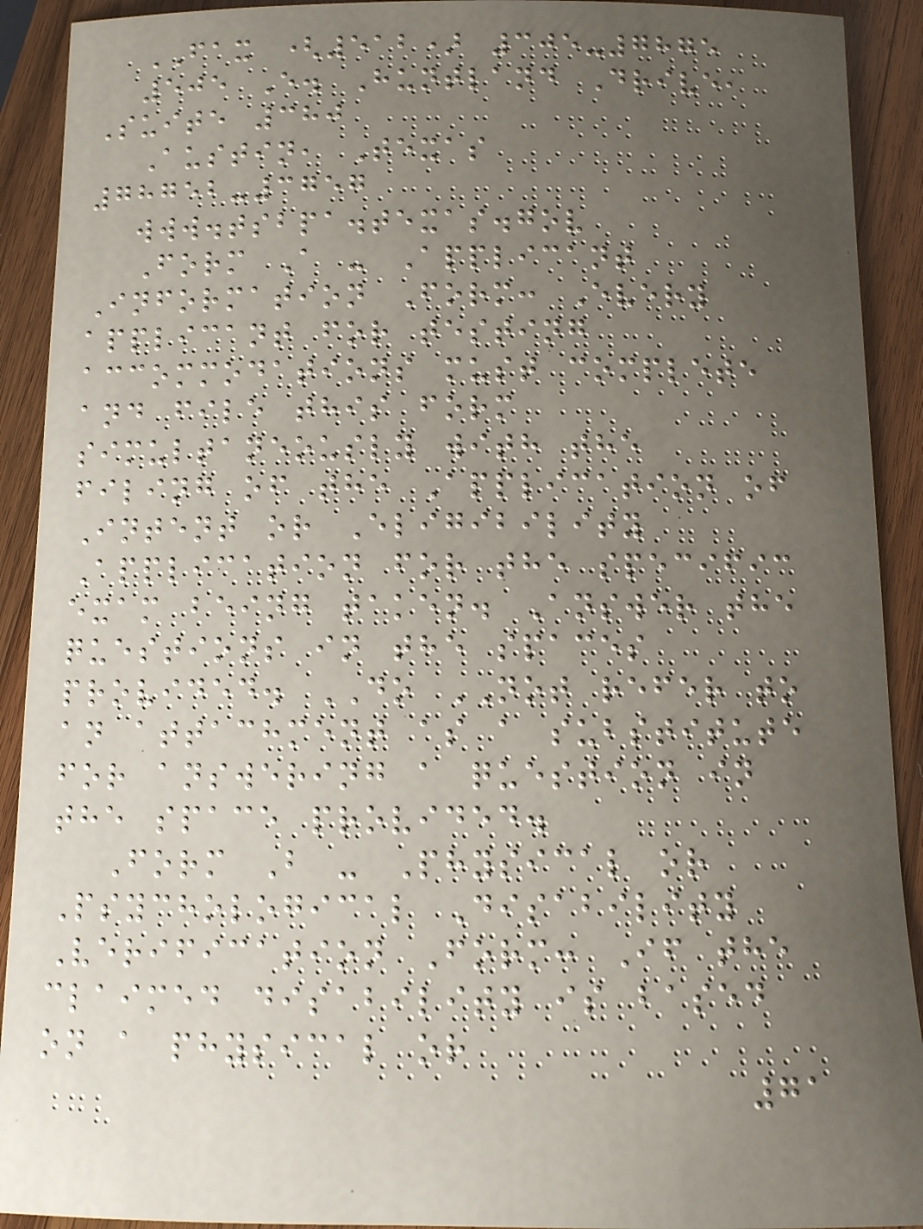FAX (512) 305-7875
505 E. Huntland Drive,
Suite 380
Austin, Texas
78752-3757
www.tsbpa.texas.gov
Form A - Applicant
Information Form: Every
applicant for testing
accommodations must complete
and file this form
simultaneously with the
filing of the Application of
Intent or Eligibility
Application for the specific
exam being taken. Answer the
questions in the spaces
provided. DO NOT refer to
an attachment as a substitute
for answering a question in
the space provided.
Form B - Physical or
Psychological Disability
Verification Form: If the
claimed disability is based
on a physical or
71
